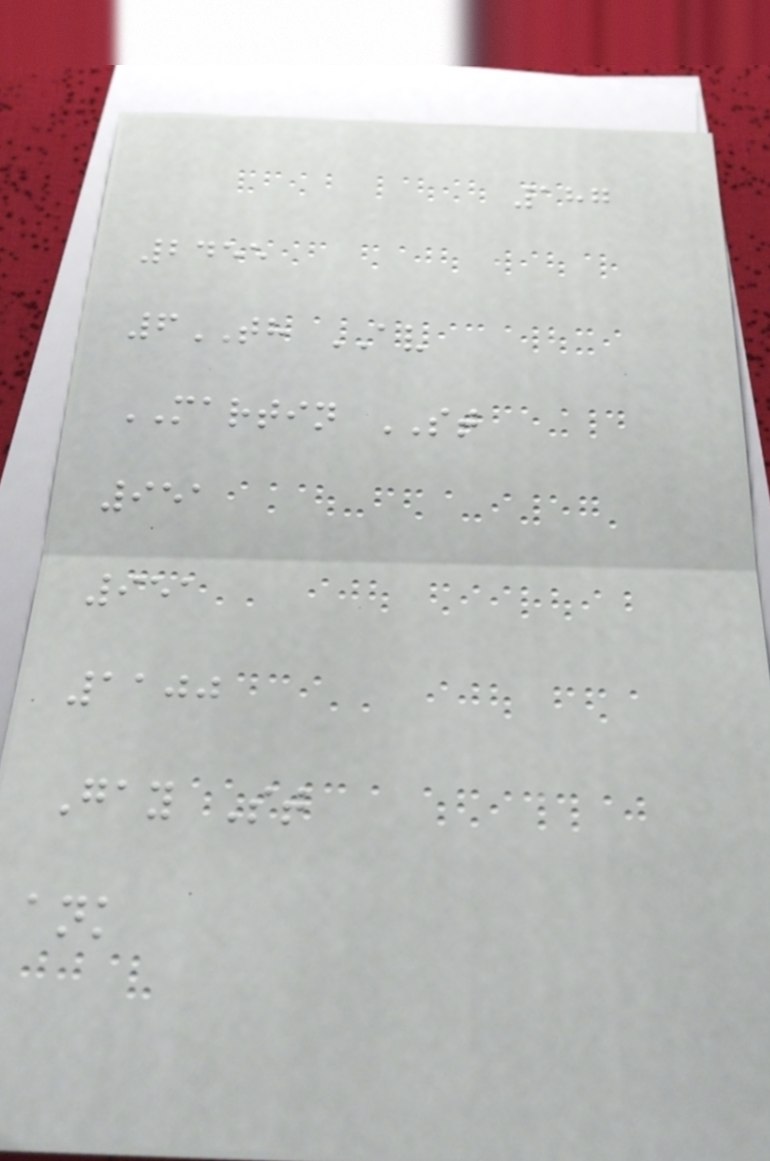187
2455
6TH AV
MARTIN ST
951
951
1100
Gay St
ank
